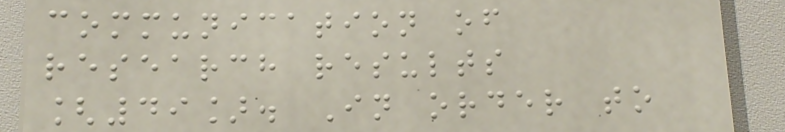communication of
research results
[49]. In order to
